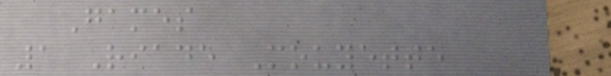Games
1 Riade Mouyette
